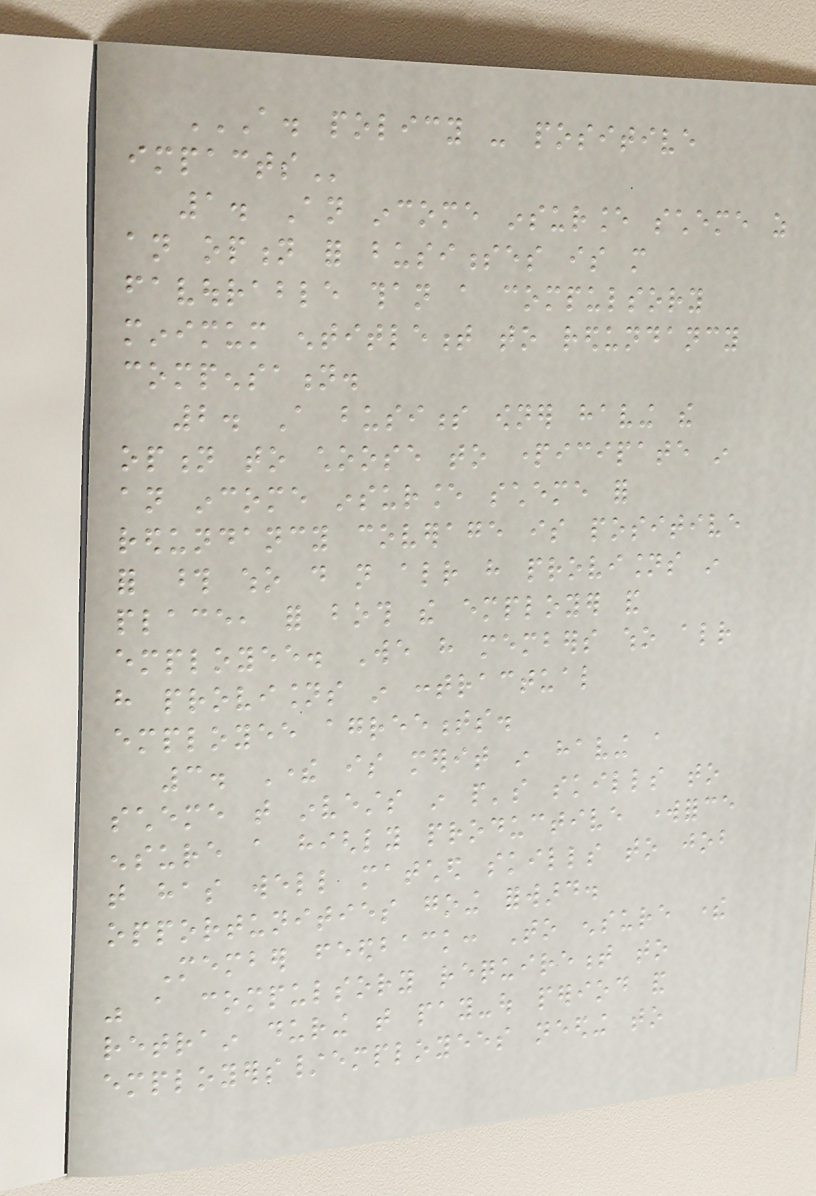A. POLICY - POSITIVE
IMPACTS
1. An income insurance scheme as
an option for businesses is more
favourable than a compulsory
minimum entitlement to redundancy
compensation.
2. A business owner having the
option to choose to participate in
an income insurance scheme for
redundancy coverage is positive
for those who do not already have provisions in
place, for both the employer and
employee. We have members who already
have provisions in contractual
employee agreements.
3. There is merit in having a
scheme that invests in people's skills to
ensure a highly productive workforce
that has well matched skills to job
opportunities going forward.
Member feedback: To ensure there
was a compulsory requirement to
retrain during that pay-out period and
employers/employees needing to
